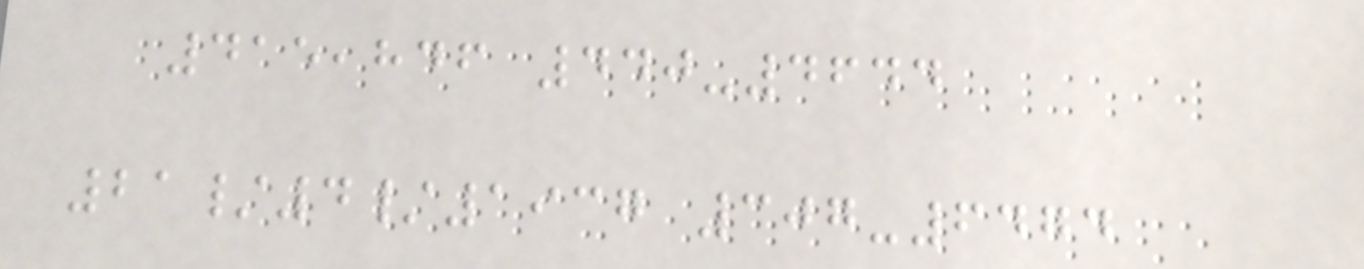415,846 440-4644
21/4/1937 307-6474
